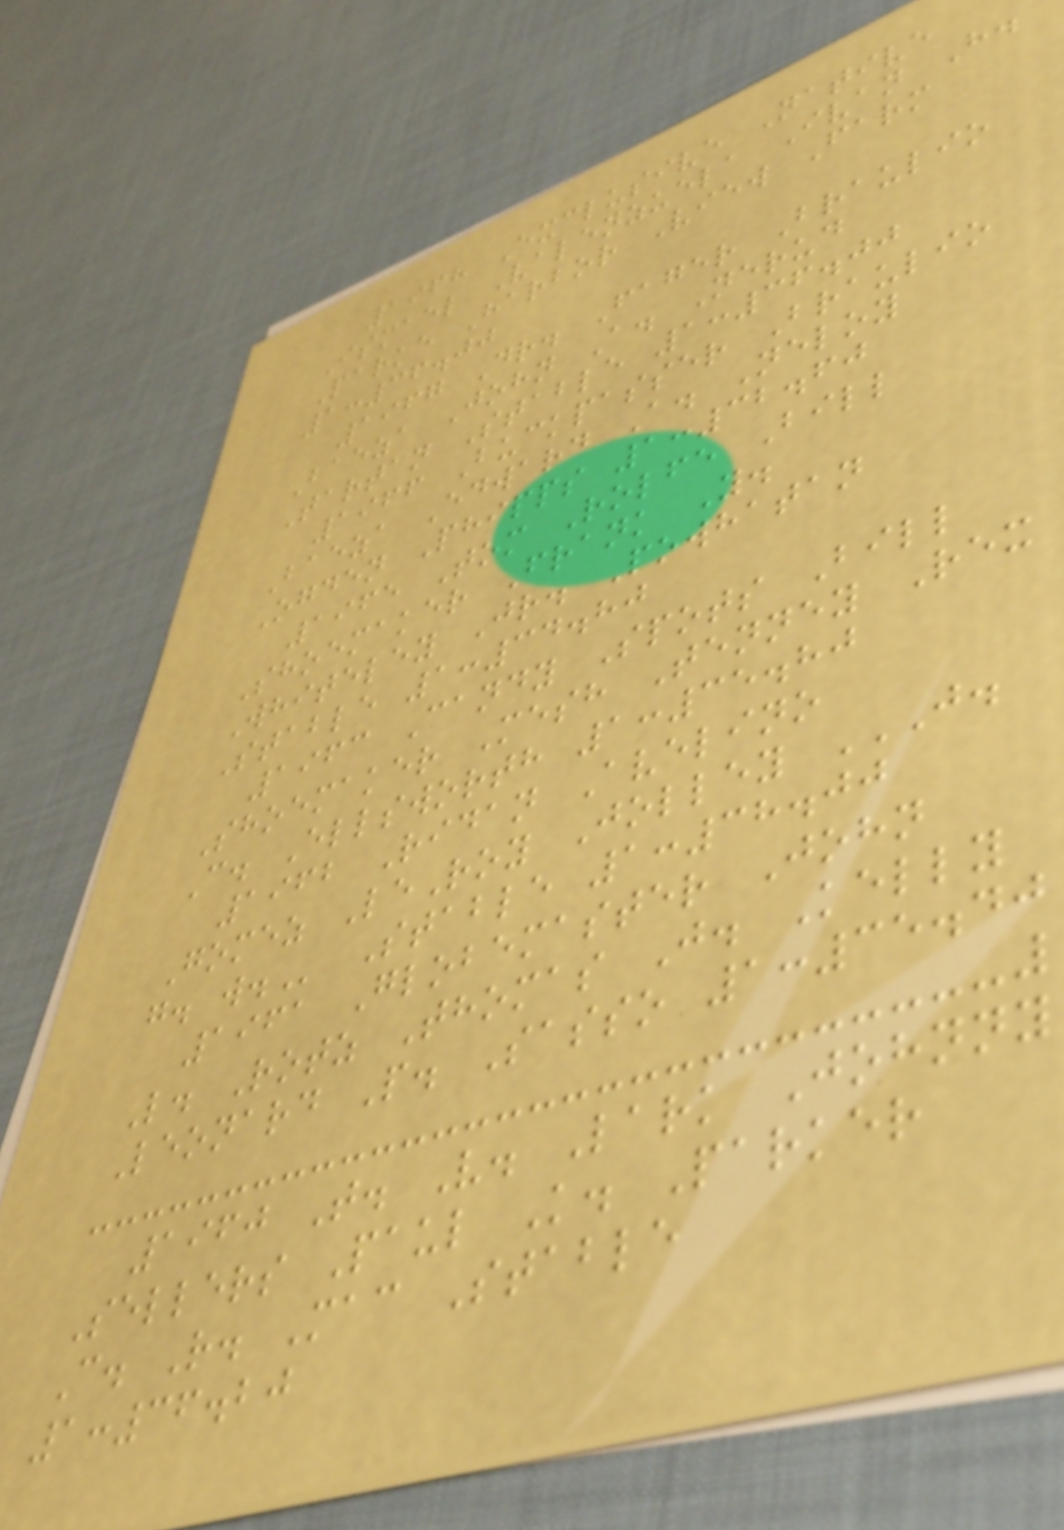1968 Exclusive Native
Ismael Valenzuela Ivan H.
Parke Harbor View Farm
1:36.00
1967 Dr. Fager Braulio
Baeza John A. Nerud
Tartan Stable 1:36.00
1966 Buckpasser Braulio
Baeza Edward A. Neloy
Ogden Phipps 1:32.60
1965 Tom Rolfe Bill
Shoemaker Frank Y.
Whiteley Jr. Powhatan
Stable 1:34.80
1963 Candy Spots Bill
Shoemaker Mesh Tenney Rex
C. Ellsworth 1:35.80
1962 Ridan Avelino
Gomez LeRoy Jolley J.
G. W. Stable 1:38.00
1961 Globemaster John
L. Rotz Thomas J. Kelly
Leonard P. Sasso 1:35.40
1960 T. V. Lark Johnny
Sellers Paul K. Parker
C. R. Mac Stable
1:36.20
